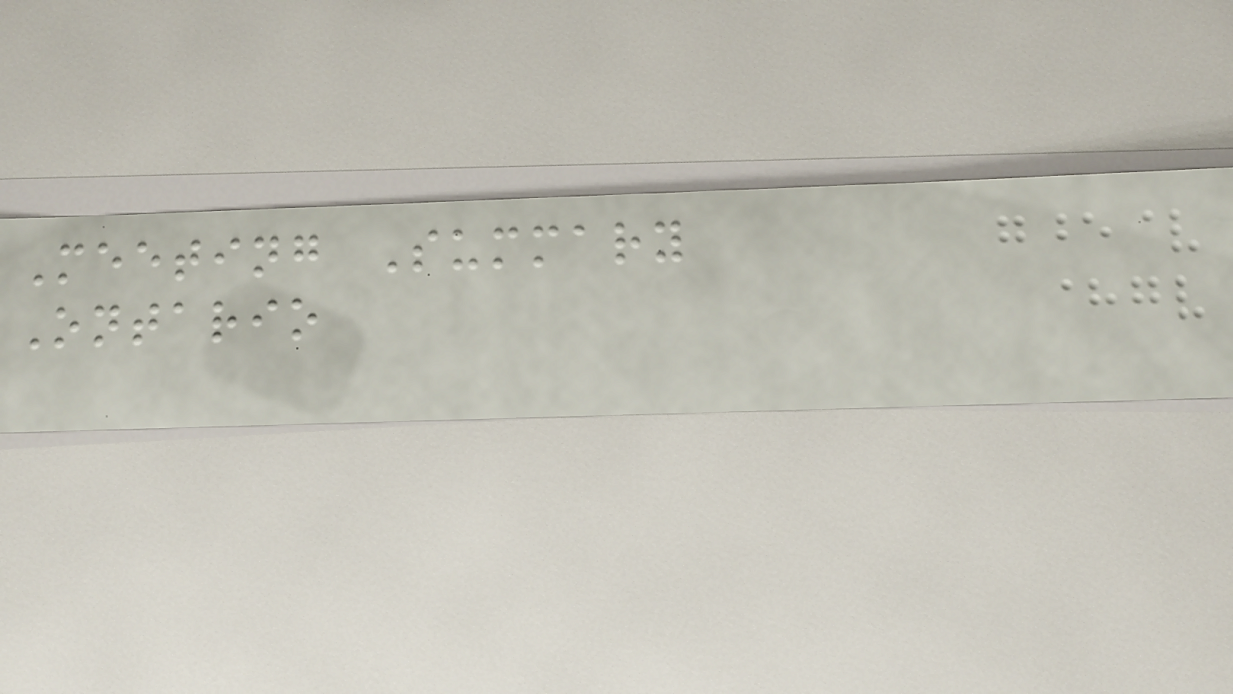Meeting Summary
Ontario
